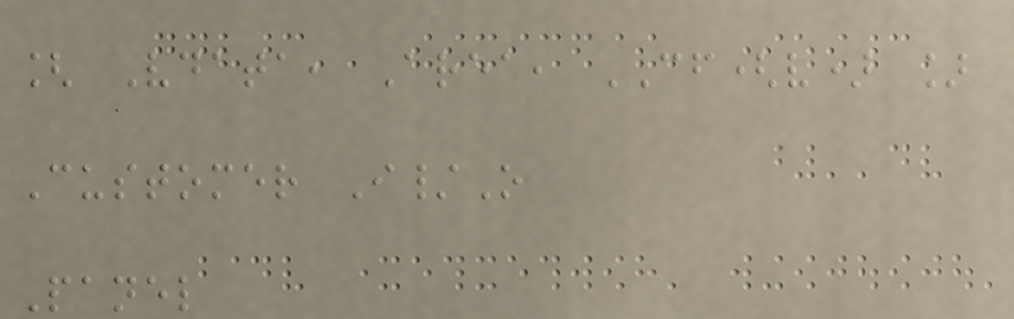[ Vdata, Area, CF(v) ]
Customer I/O
Panel
